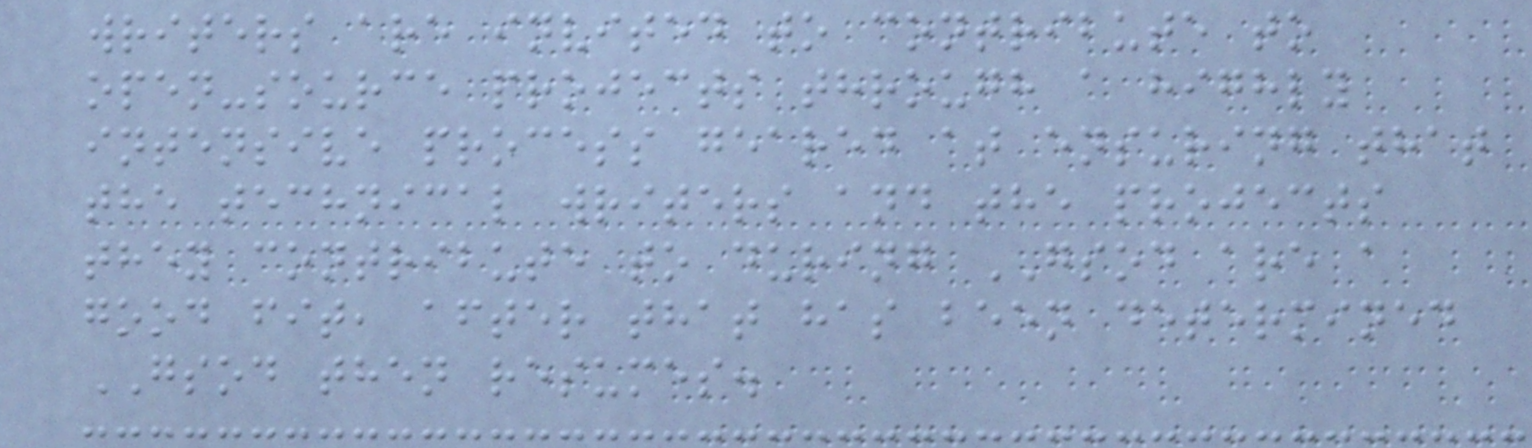writers are invited to contribute to
open-source projects through a highly
intensive process geared at ensuring that
the technical writers and the projects
they contribute to during GSOD are a
good fit, after that has been determined
GSOD then resumes.
